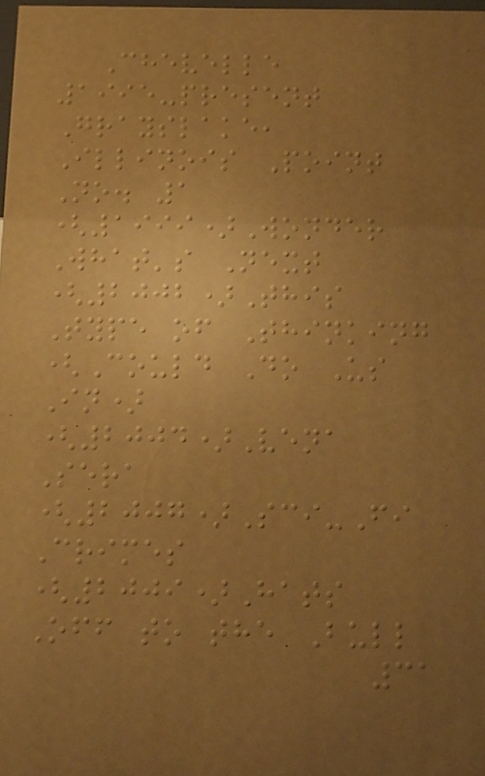Chevelle
1995-present
Grayslake,
Illinois Point
No. 1
(1999)Wonder
What's Next
(2002)This
Type of Thinking
(Could Do Us
In)
(2004)Vena
Sera
(2007)Sci-Fi
Crimes
(2009)Hats
Off to the Bull
31
